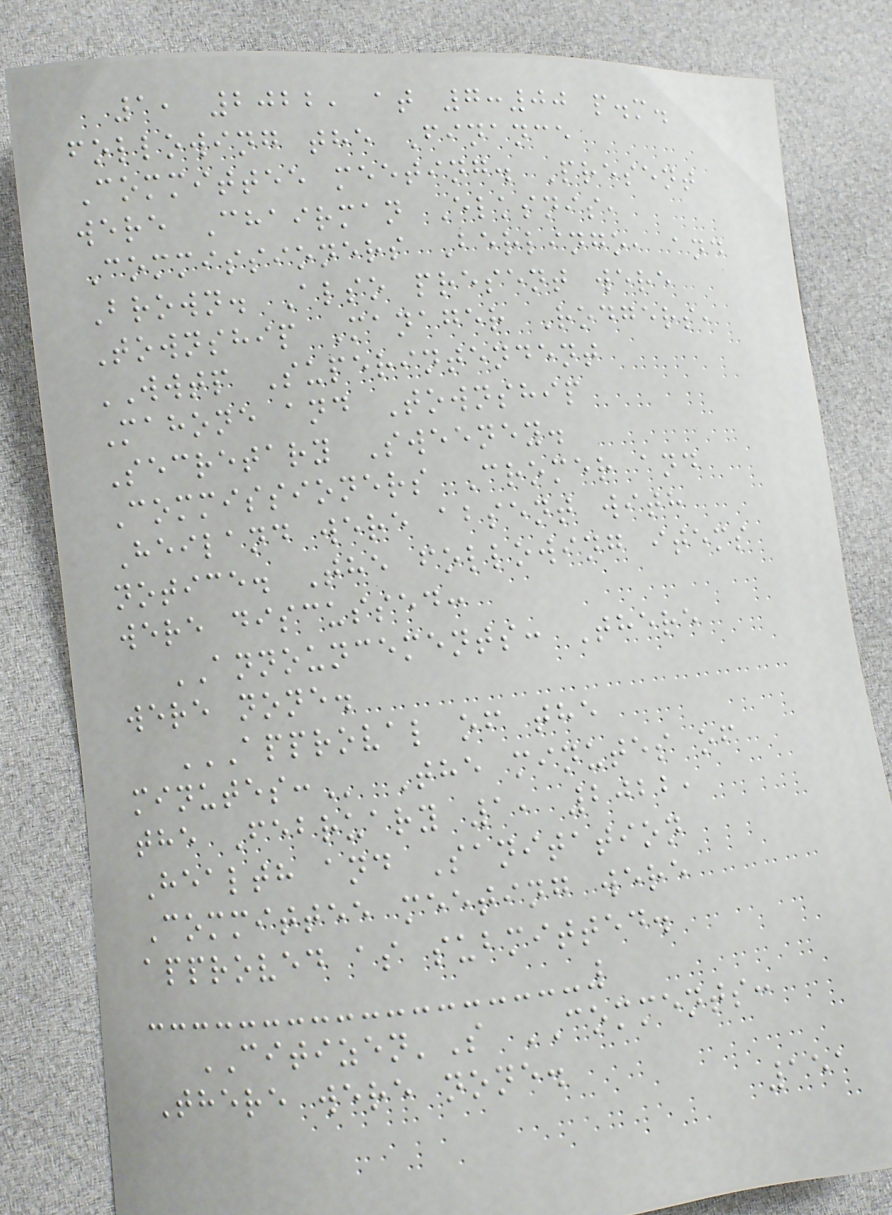1, 2022, at 7:00 p.m.
following the Finance
Committee meeting. Present
were Chairman Elksnis,
Commissioners Berlingo, and
Brown. Also present were
Township Manager Rodgers,
WWTP Superintendent
Mahone and Township
Secretary Sweeney.
Commissioners Cromer and
Heiland were absent with
notice. The following items
were discussed:
ANNOUNCEMENTS: There
were none.
APPROVAL OF THE
MINUTES: The minutes of
the February 1, 2022,
Health and Sanitation
Committee meeting were
approved as submitted.
CITIZEN'S COMMENTS:
There were none.
151
